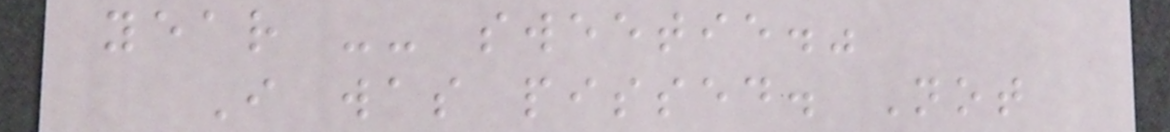year -- sweetie."
I was pissed. Not
